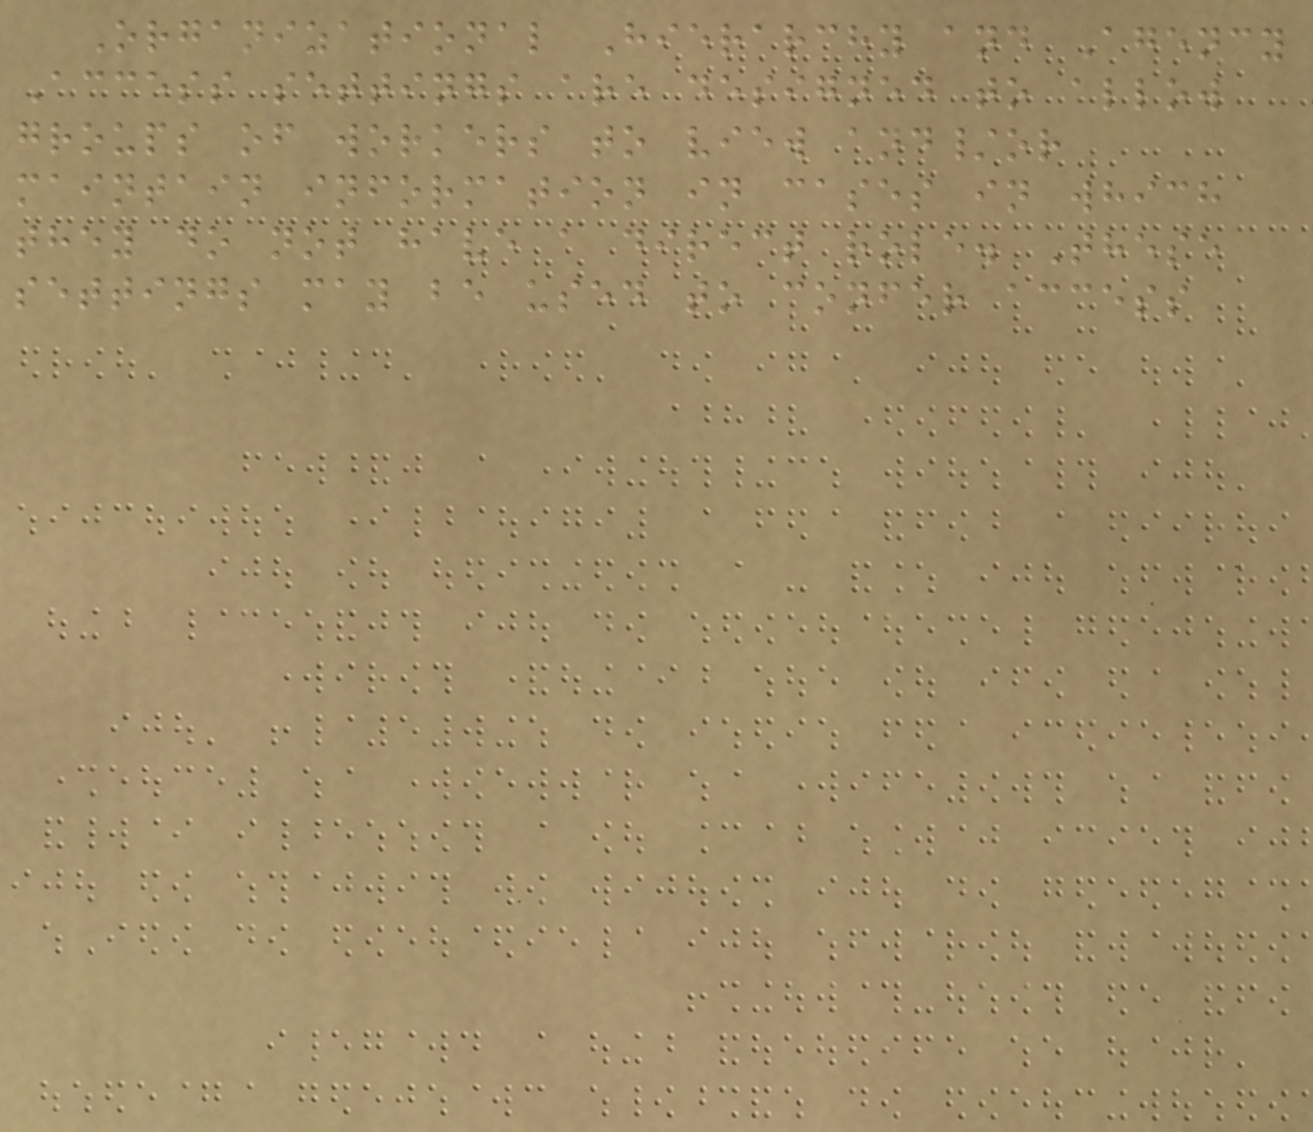Organizational Hierarchy and Agency
Access settings are designed to allow
groups of workers to view and/or
maintain information in cases in which
they do not have a direct role. These
settings may be used to confer access
